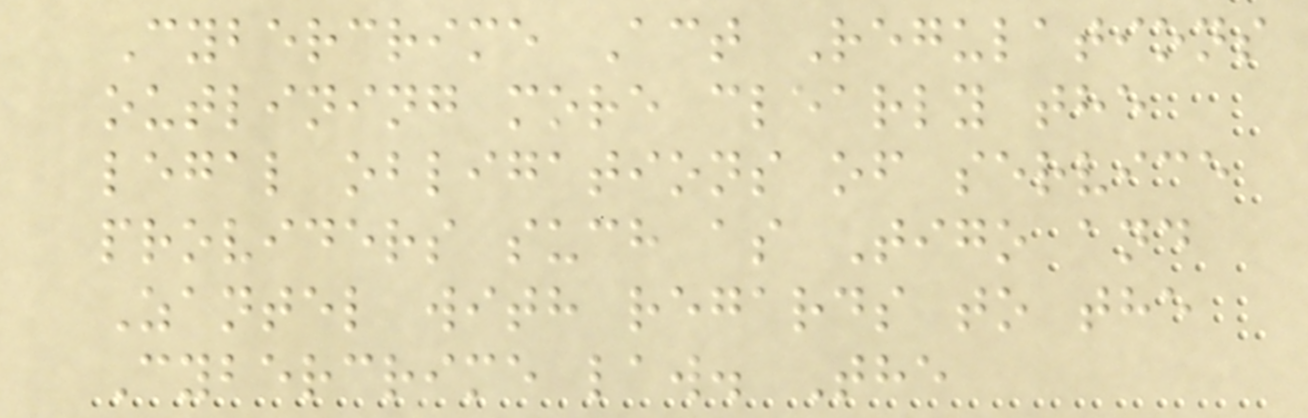Cybercrime Act Regulations
outlining more clearly the
legal obligations of service
providers such as Tigo and
Zantel with regards to the
Cybercrime law. The
